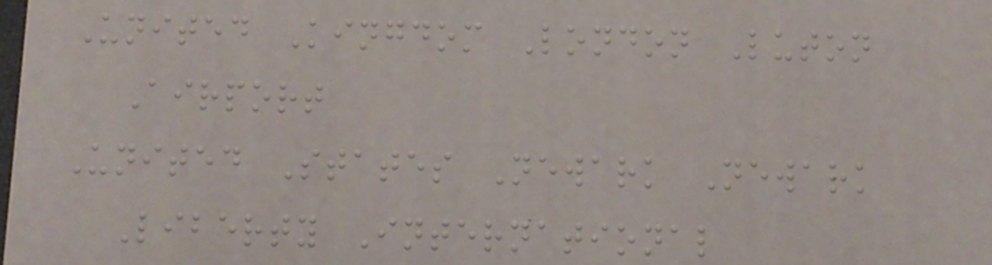United Kingdom London Luton
Airport
United States Newark Newark
Liberty International
